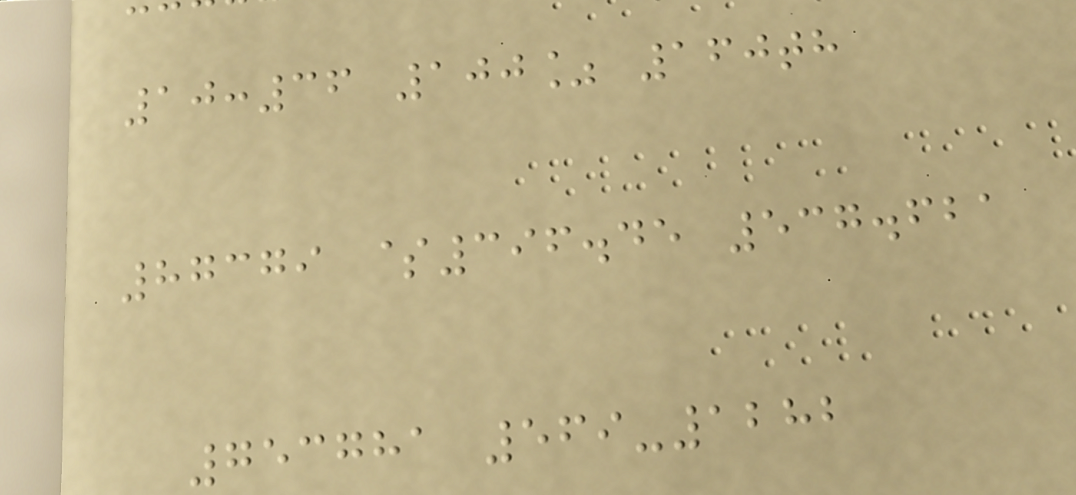10:36 100% 160th
87379 $396.45 537.621
753781 569-1282
